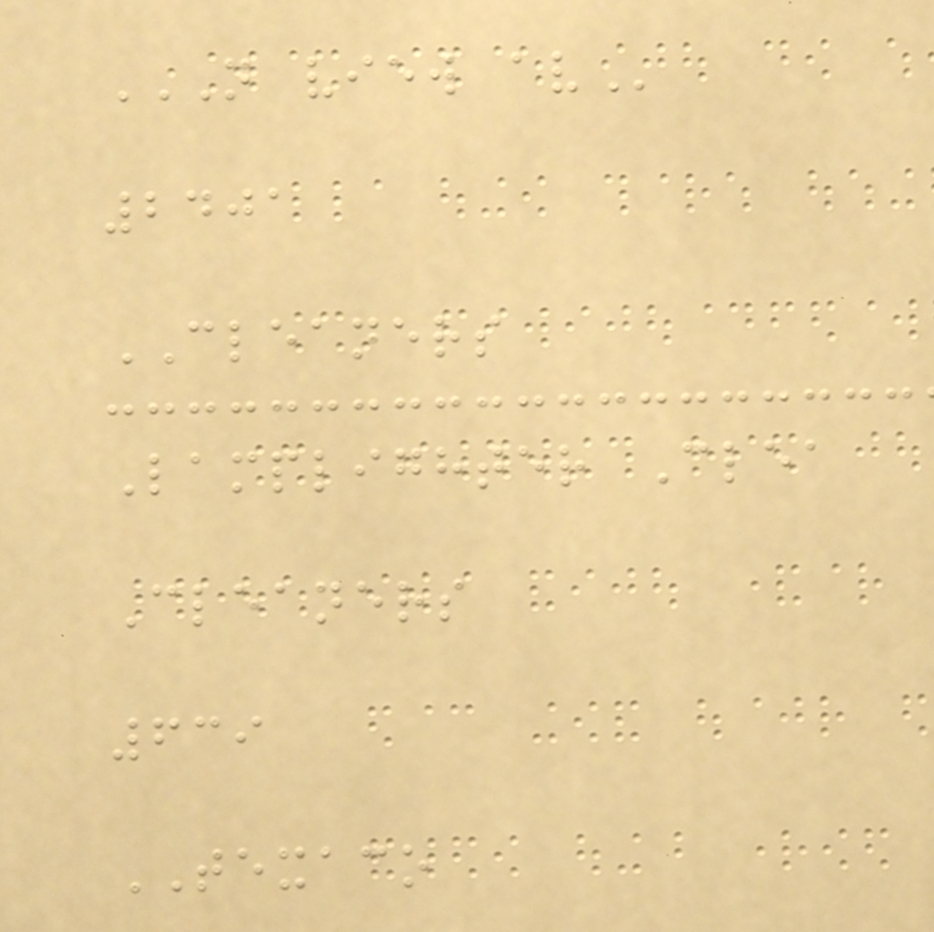N VIEW AV
2401
CLEANERS
Lamplighter Clea
Cleaners
639
TEXACO
